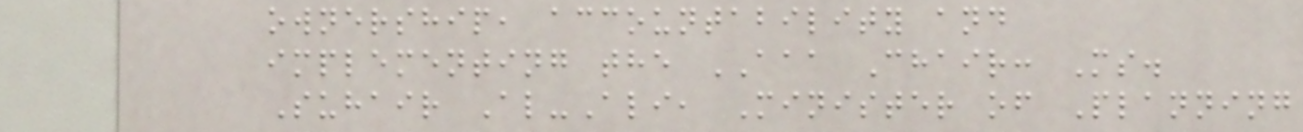ownership, accountability and
implementing the AAA Chair: Ms.
Suhair Al-Ali, Minister of Planning
